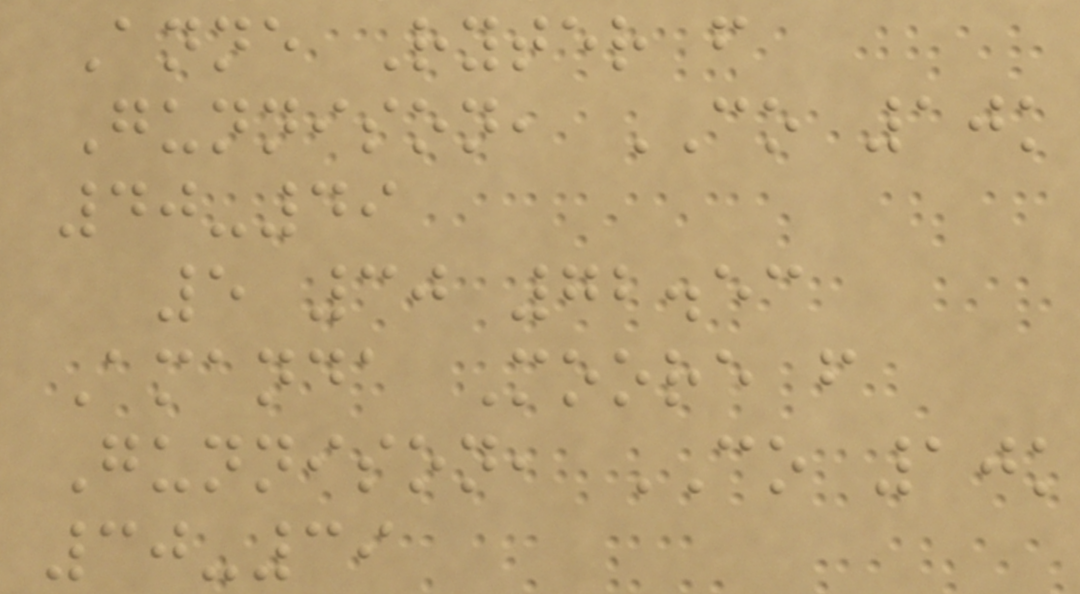Anne Ryter f
Gunnison, CO 10k
40-49
5 30 72.53
Amanda Moore f
Gunnison, CO 10k
30-39
